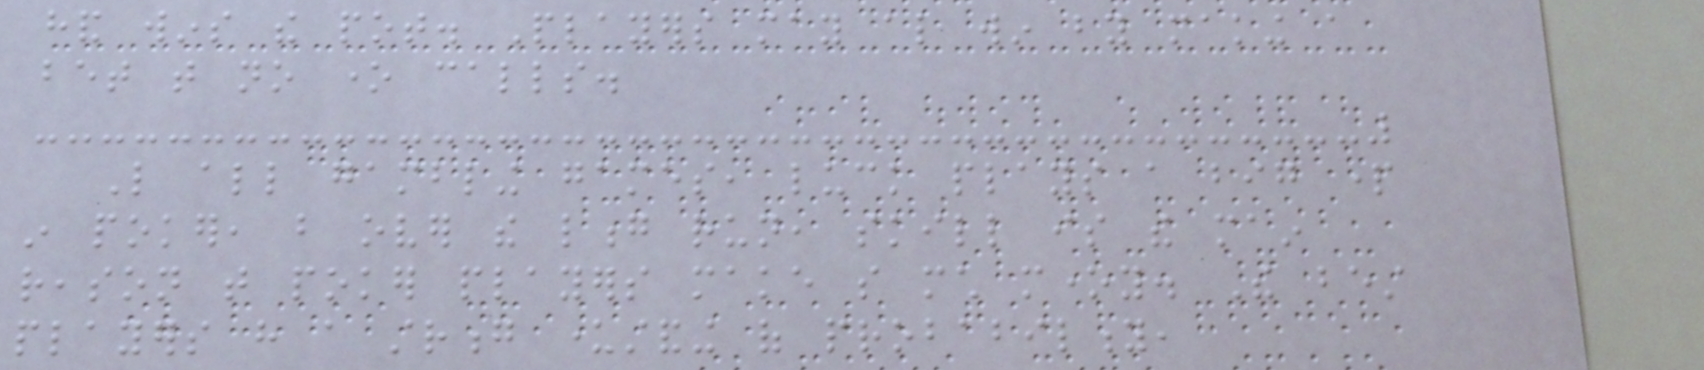hand wins the pot. Players may also win by making a
bet that no one calls.
Like all gambling games, luck plays a big part
in poker, but over the long run, skill is the main
reason that poker players make so much money. The best
players have a strong understanding of probability,
